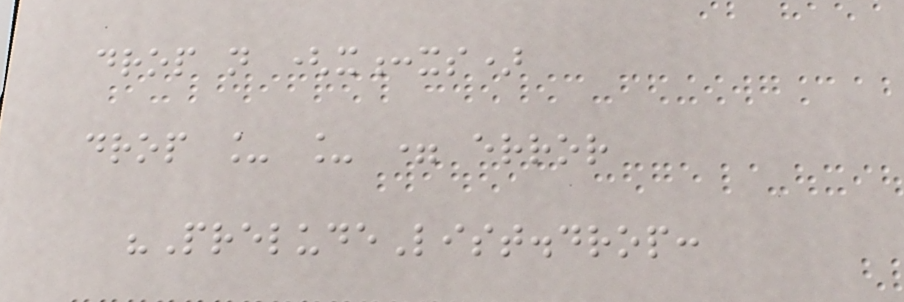drop n (x:xs)
drop _ _ = error
"PreludeList.drop:
